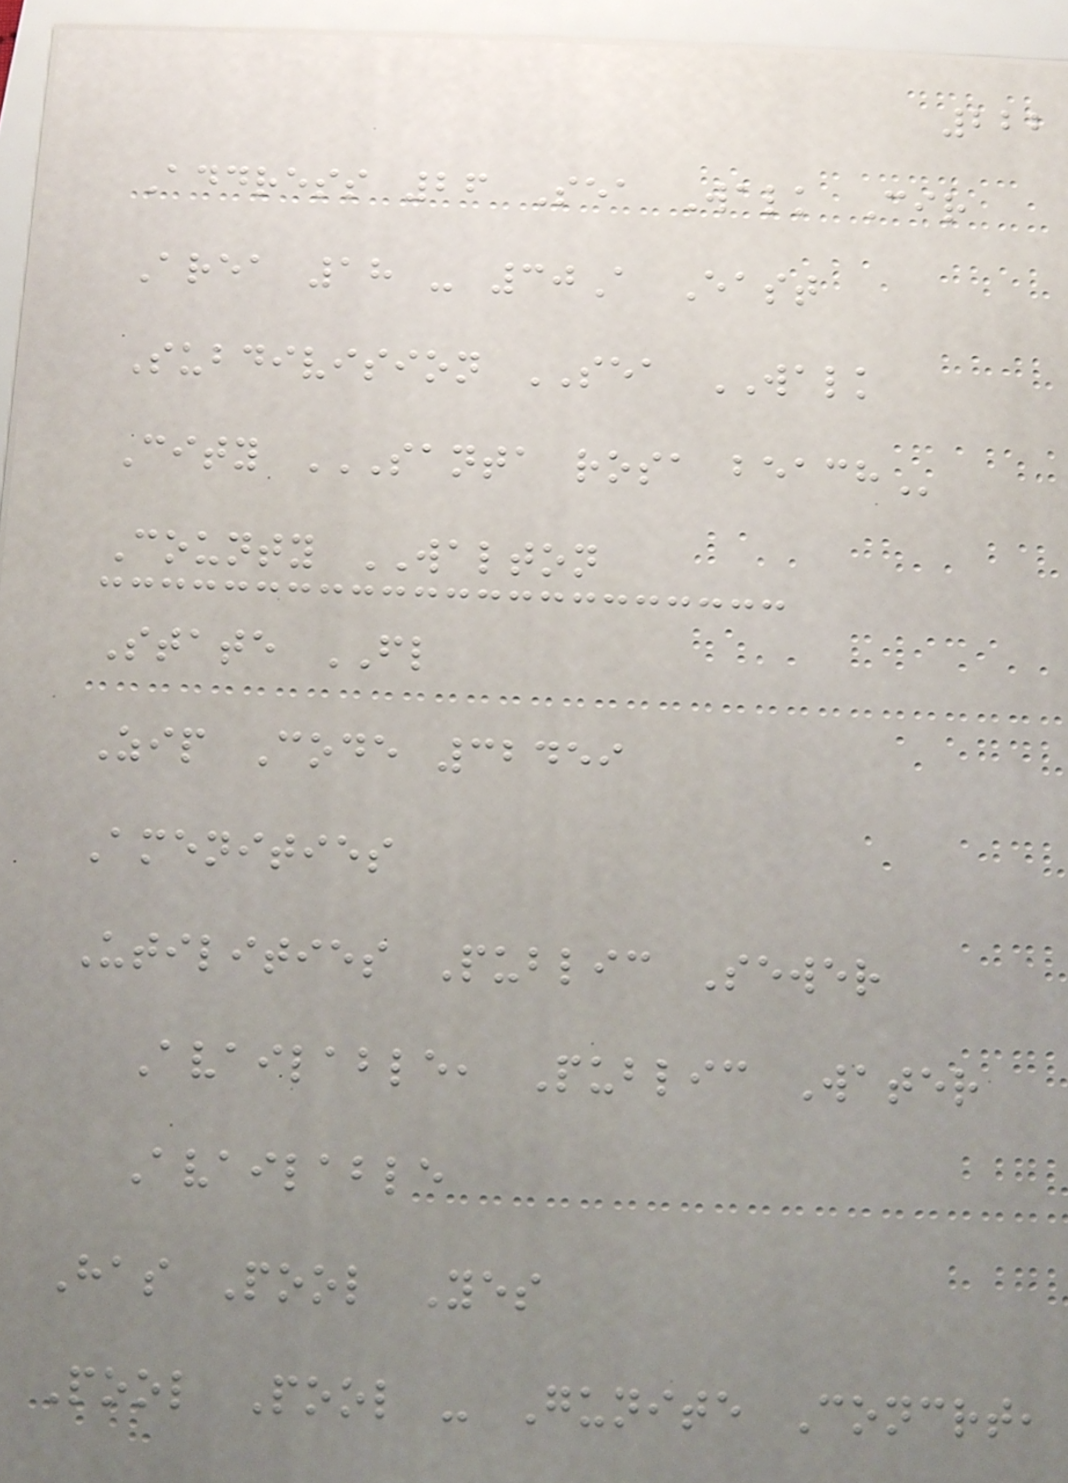222
Address 26 Sea Walk Cir
Area 18 - 30A East
Subdivision SEA WALK
City SANTA ROSA BEACH
County WALTON
State FL
Zip Code 32459
Amenities
Utilities Public Sewer
Available, Public Water
Available
Has Pool Yes
Pool Pool - Gunite Concrt,
